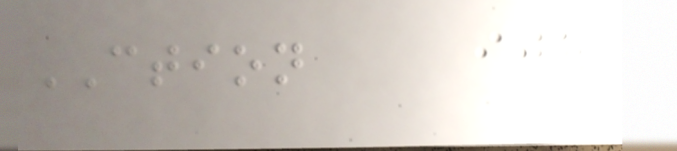CTION
